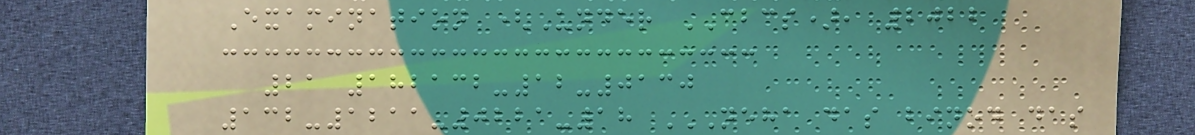Examination (Under CBCS), 2022
21 182132-12-0130
132-1211-0221-18 NEHA DAS BINOD DAS
